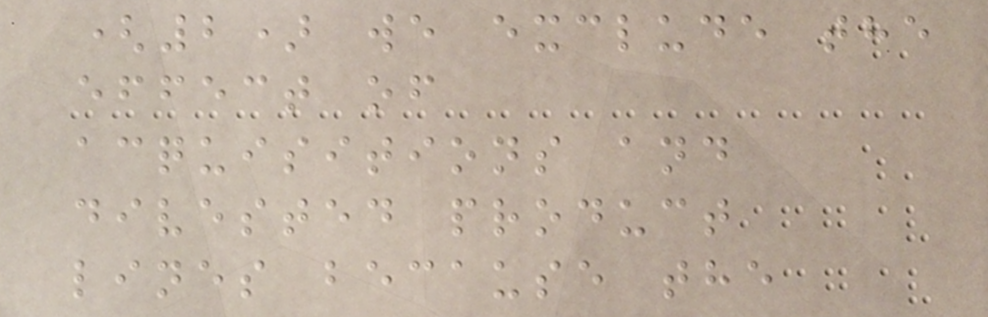(2) we exclude the
effect of
acquisitions and
divested product
lines because the
